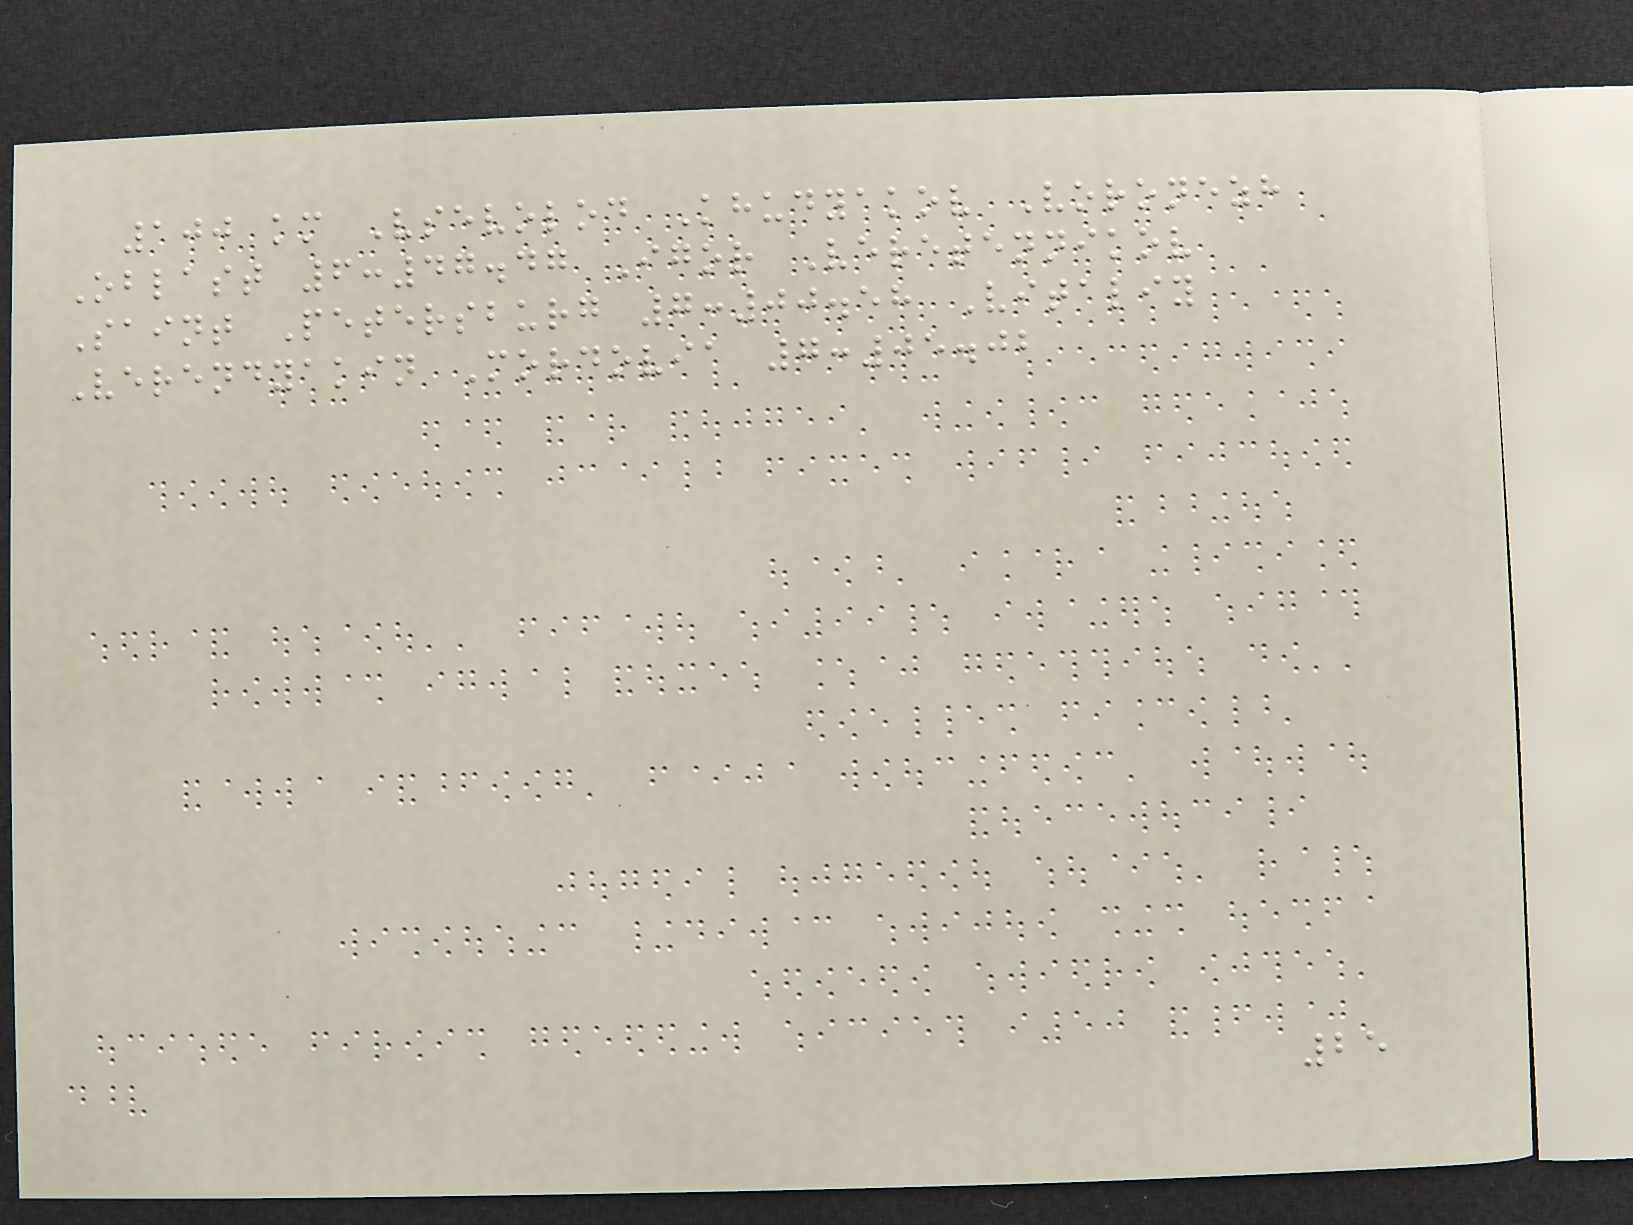100 km Vsevolod Khudyakov Voronezh
Oblast 6:47.47 Igor Veretennikov
Saint Petersburg 7:00.58 Vitaliy
Verendyakin Mordovia 7:05.02
25
